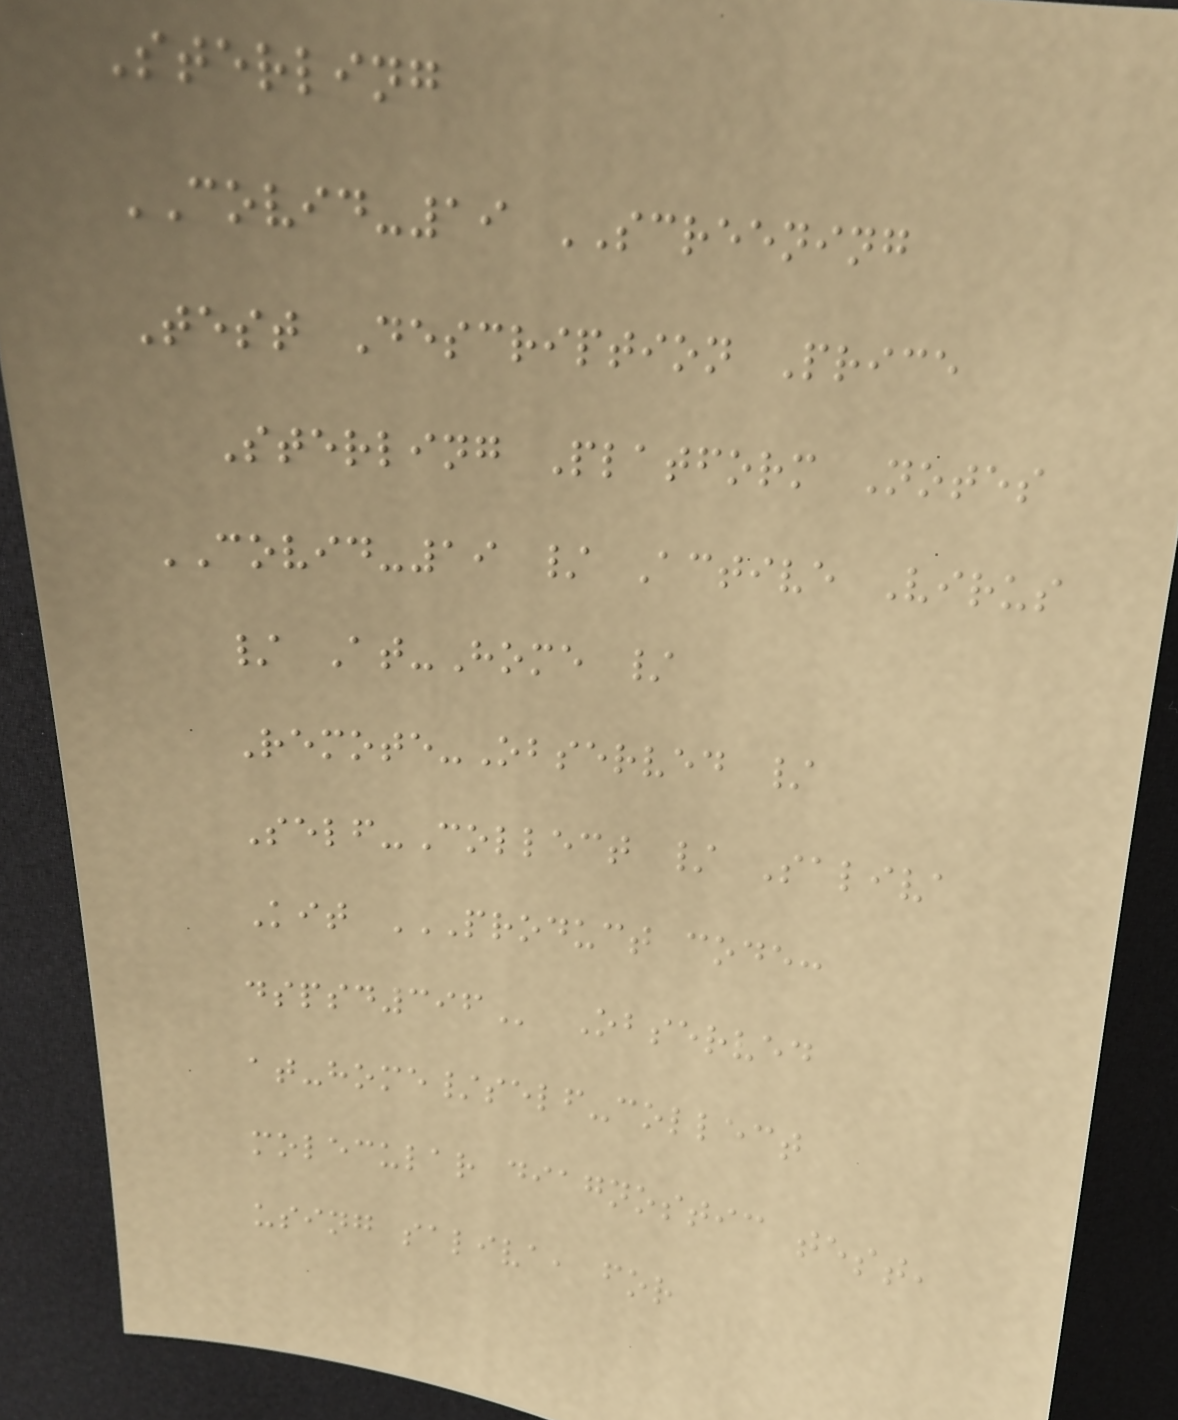Sterling
COVID-19 SCREENING
Test Description Price
Sterling Platform Notes
COVID-19 / Active Virus
/ At-Home /
Remote-Observed /
Self-Collect / Saliva
Kit PRODUCT CODE:
DSPSD396 Observed
at-home/self-collect
molecular diagnostic test,
using saliva, for
